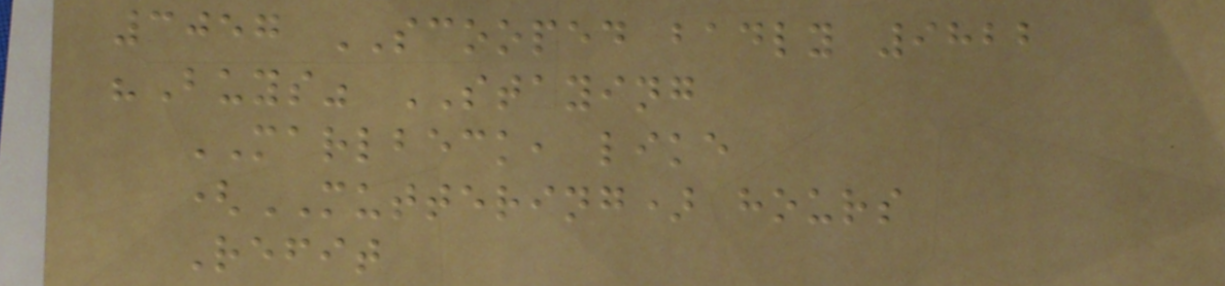3057 SCOOPED badly 9822
"Buys" STAYING
MARLBECK, like
(MUTTERING) hours
Refit
